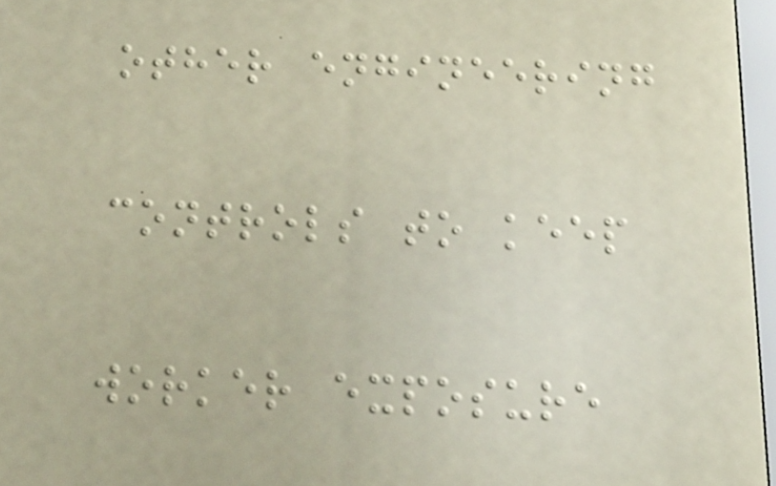other engineering
controls to keep
worker exposure
